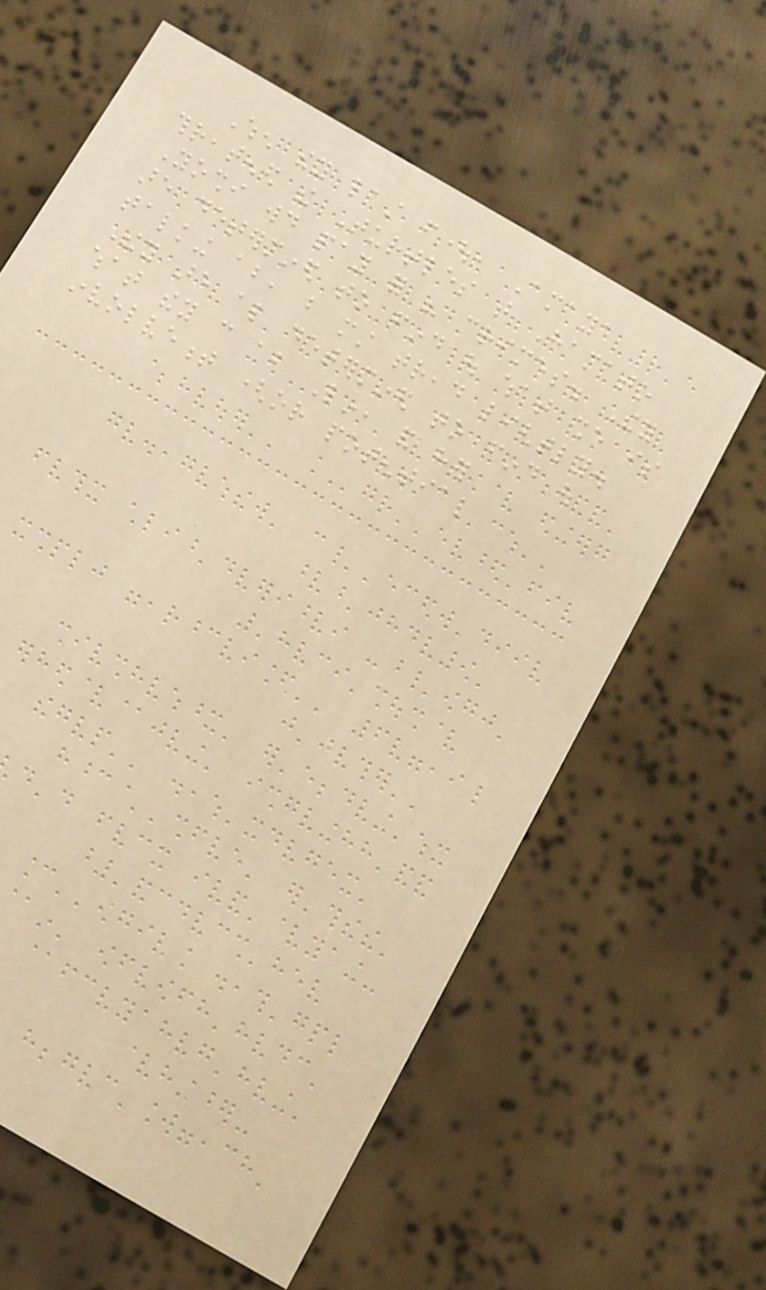When they last fought, Amaya
threatened the Turtles that Hamato
Yoshi would pay for his crimes. They
are determined to find out what she is
talking about, but must tread lightly.
They are also determined to find out
what they can about Lin, and her
involvement (or potential
